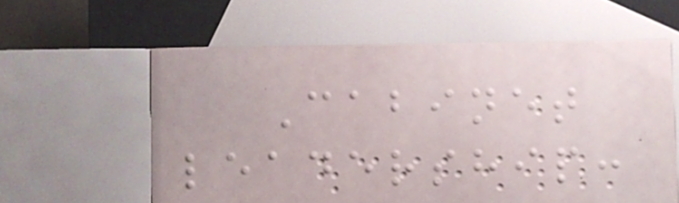Cabinet
leadership:
